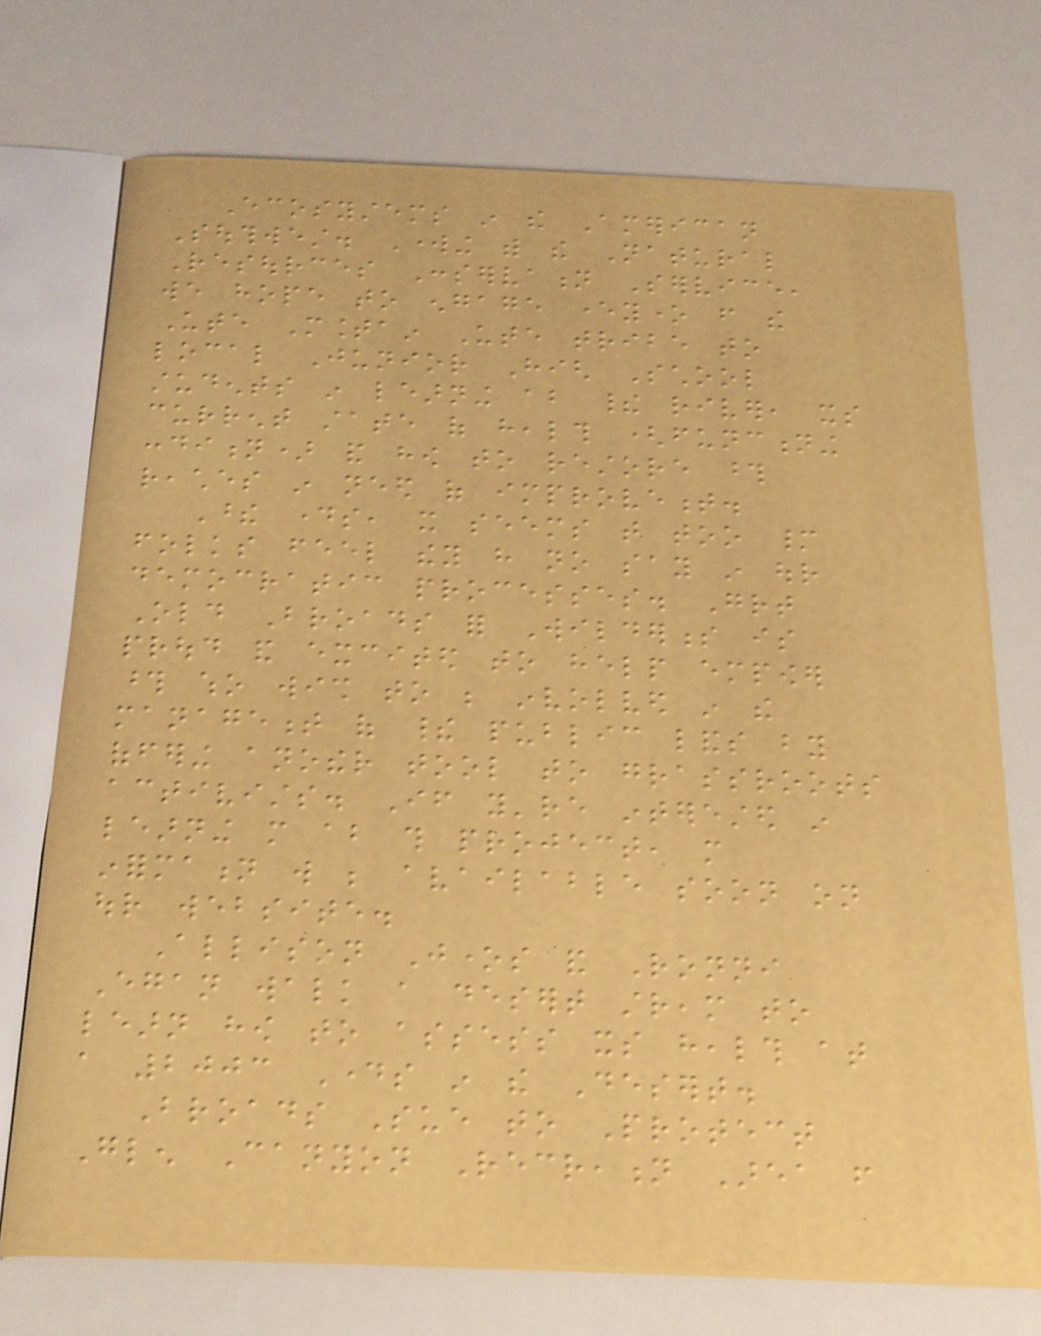Ecosystems in the American
Southwest. Working with the Natural
Resources Conservation Service,
we hope to engage everyone from the
Ute Mountain Ute tribe to
local Junior High School
students in learning about their river, its
current state of health (functioning
condition) and how to restore those
reaches in need of improvement.
These days, it seems that too many
folks feel they have no say in our
democratic processes. Great
Old Broads for Wilderness is
proud and excited to help empower
those who wish to be involved in the
management of their public lands by
offering another tool to grassroots
activists. If you're interested in
learning more about this project, more
information will be available soon on
our website.
Allison Jones and Ronni
Egan walk a desert stream to
learn how to assess its health at
a 2003 Days in the Desert.
Broads Sue to Protect
Glen Canyon Recreation Area from
